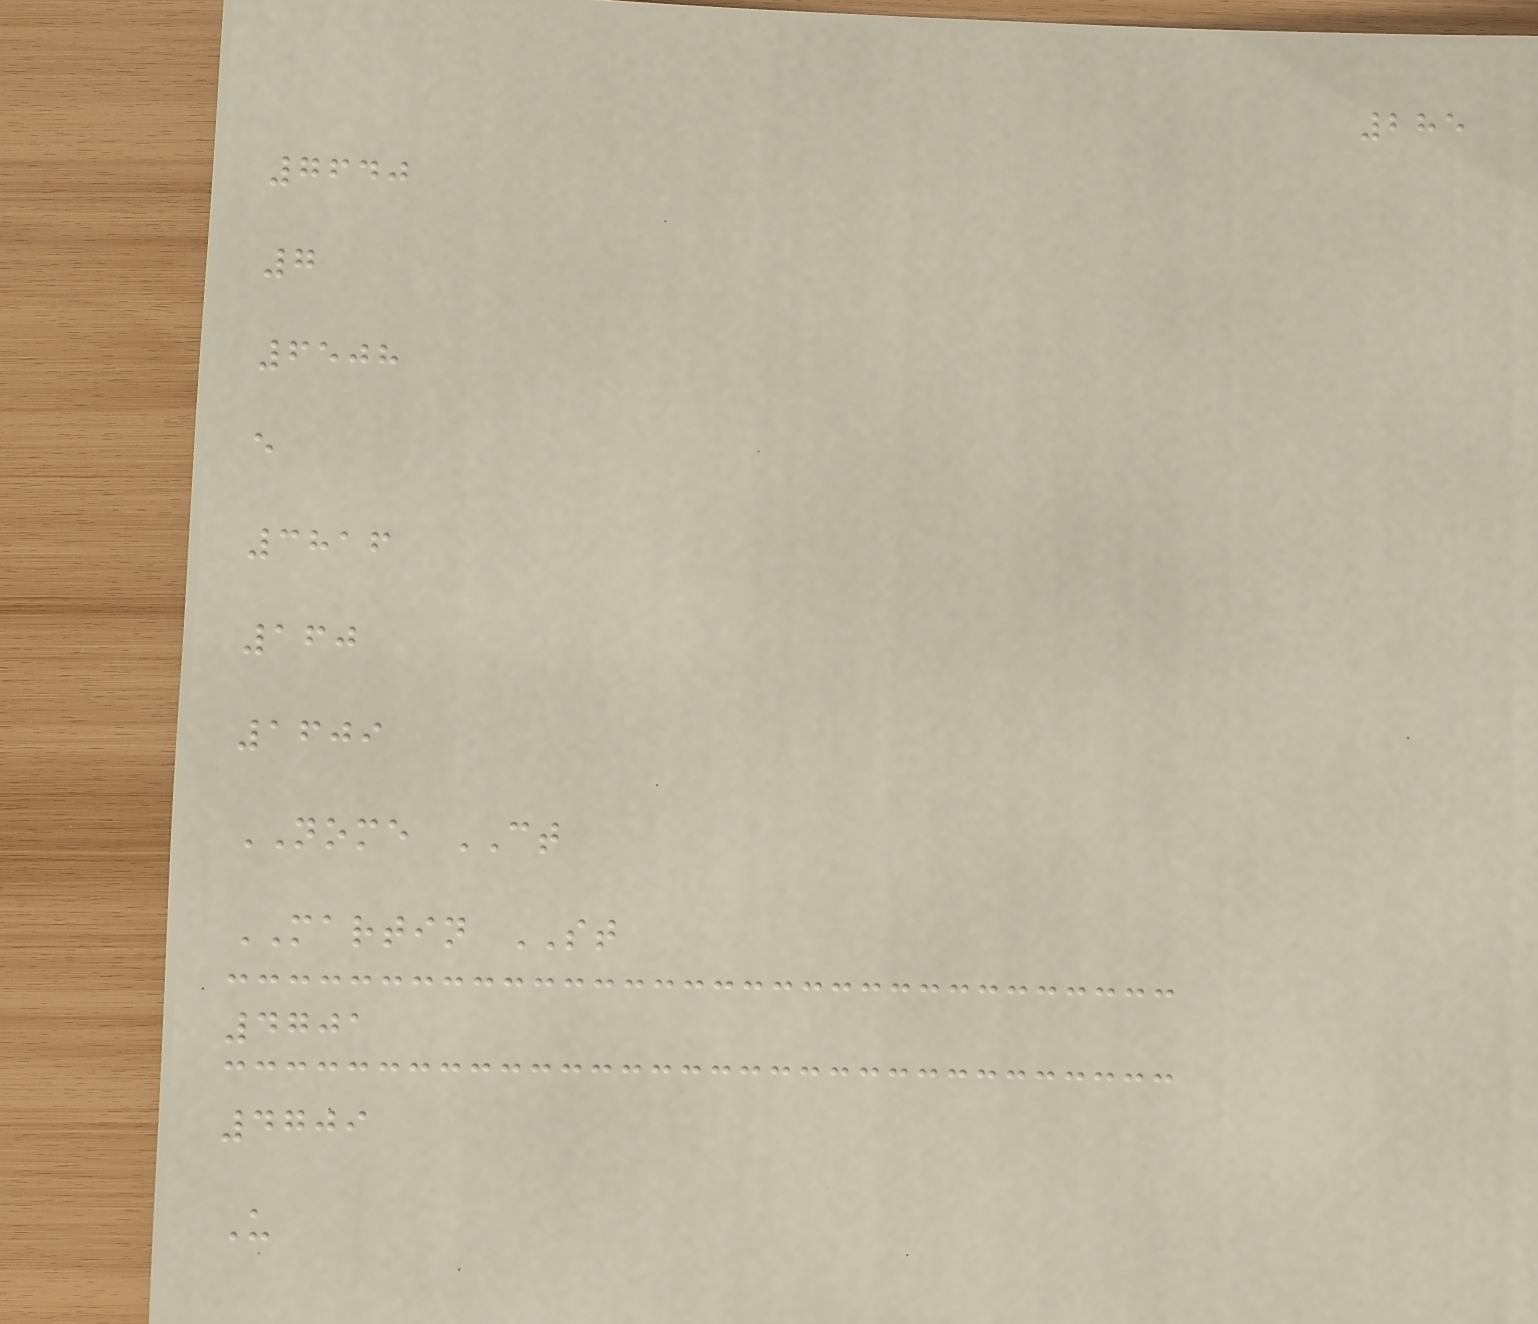285
7640
7
6508
e
3816
160
1609
NOME CT
MARTIN ST
4701
4709
U
